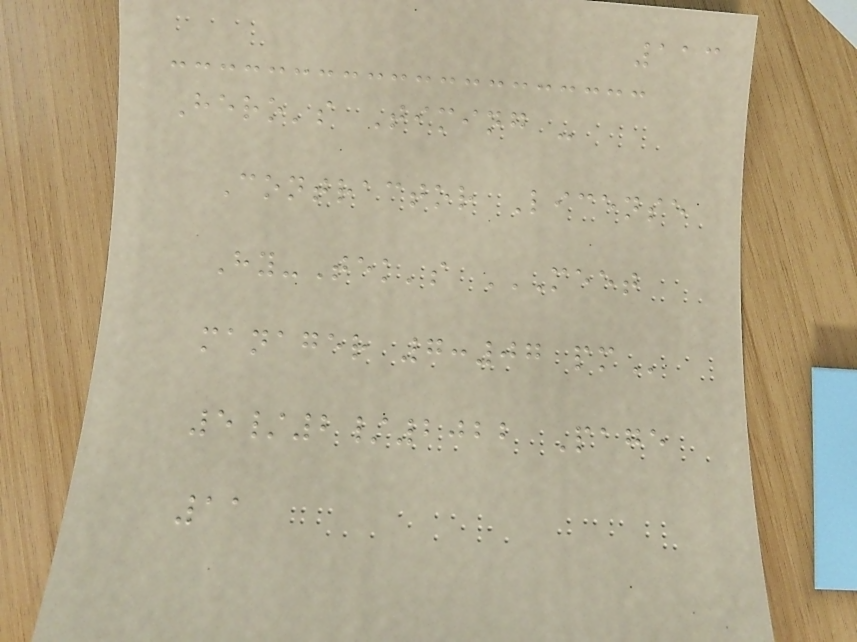113
Hero's Timing -
Contractor License
Hy-Tek's MEET
MANAGER 7:07 PM
5/2/2022 Page
11
